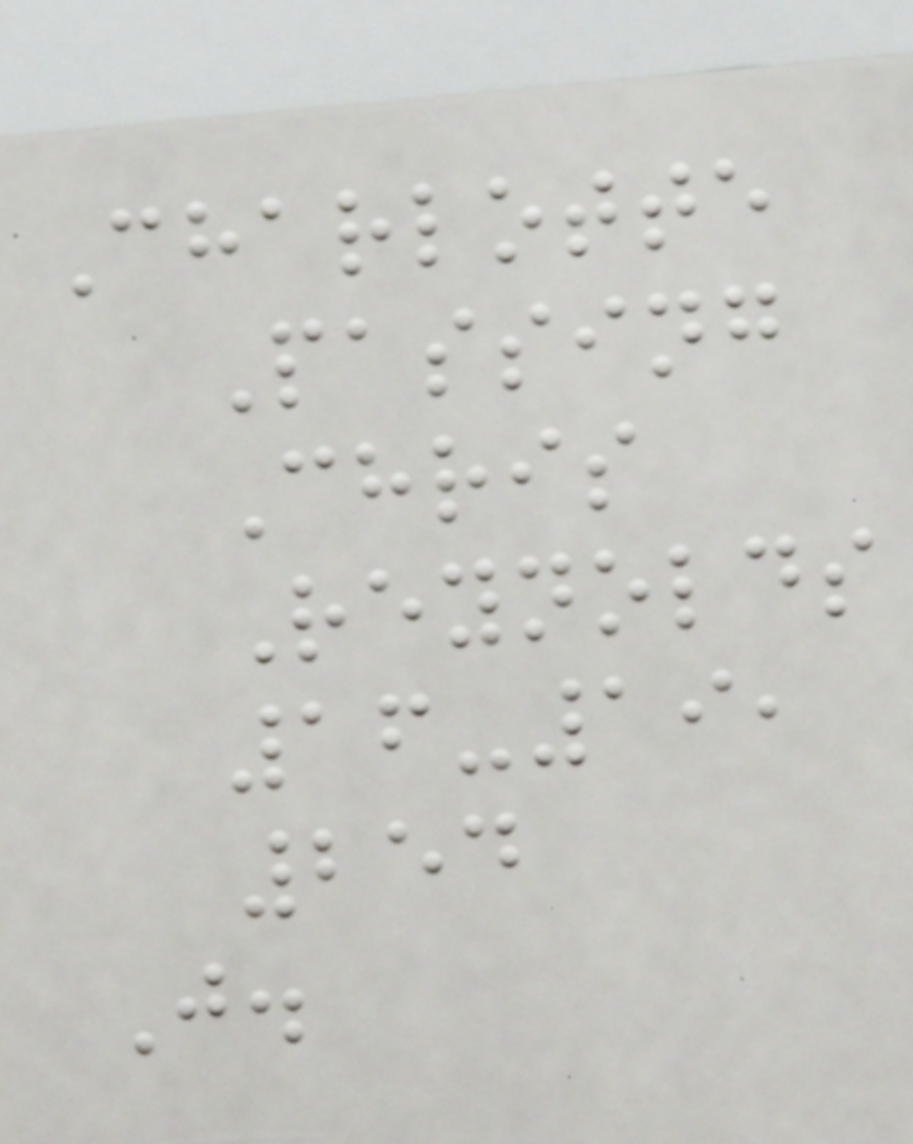Charlotte
Passing
Chris
Reynolds
16-19,
254
J.
